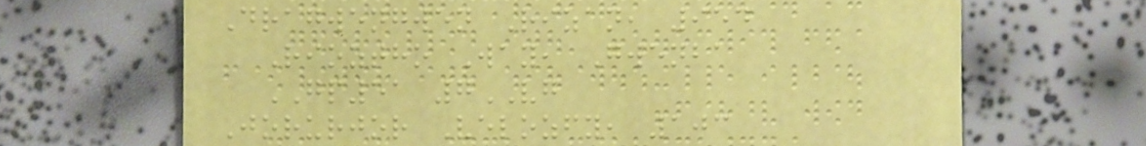Dragwengwen Rizan, 954
Rioztho Way, Gwenba
GP51 7VG
Jorurjor Velozfy, 103
